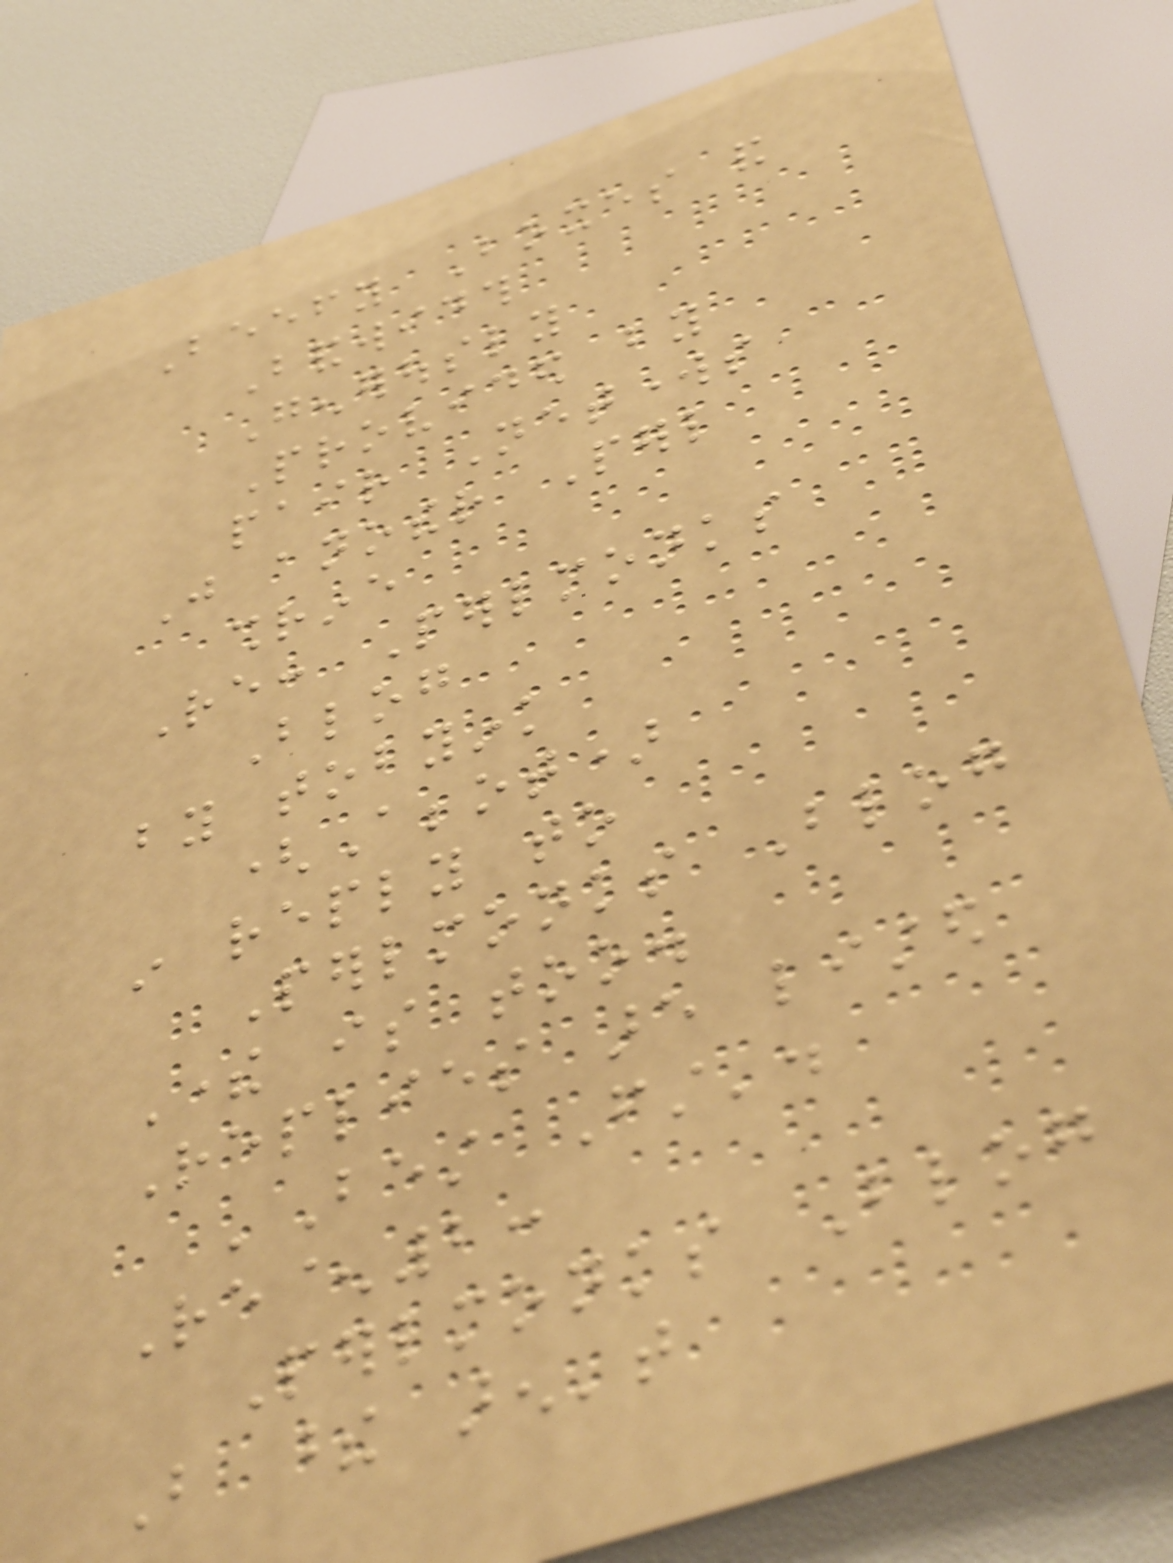Beefy Boxes and
Bandwidth
Generously
Provided by
pair Networks
Just another Perl
shrine
Re: Perlmonks
Blog
by tobyink
(Abbot)
in reply to
Perlmonks Blog
There is too.
Replies are listed
'Best First'.
Re^2:
Perlmonks Blog
But these aren't
